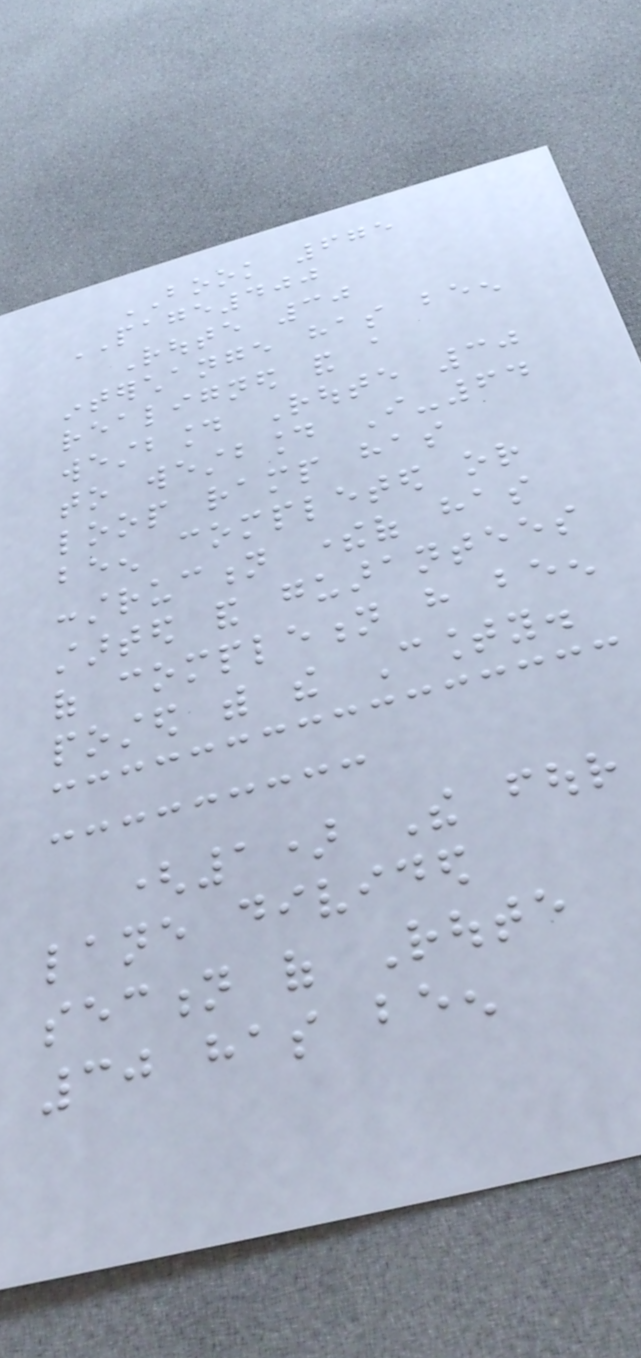BOOK 675
PAGE400
Route 30
interchange has been
realigned and a
westbound Route 30
to westbound I-64
loop ramp has
been completed or
construction thereof has
started and guarantees
of completion have been
posted with the County.
(1) The four
lane divided
section of Route
30 has been
